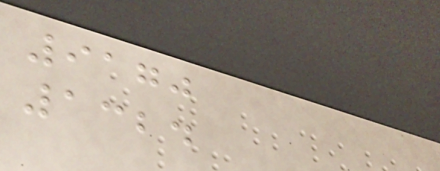9170
1324
